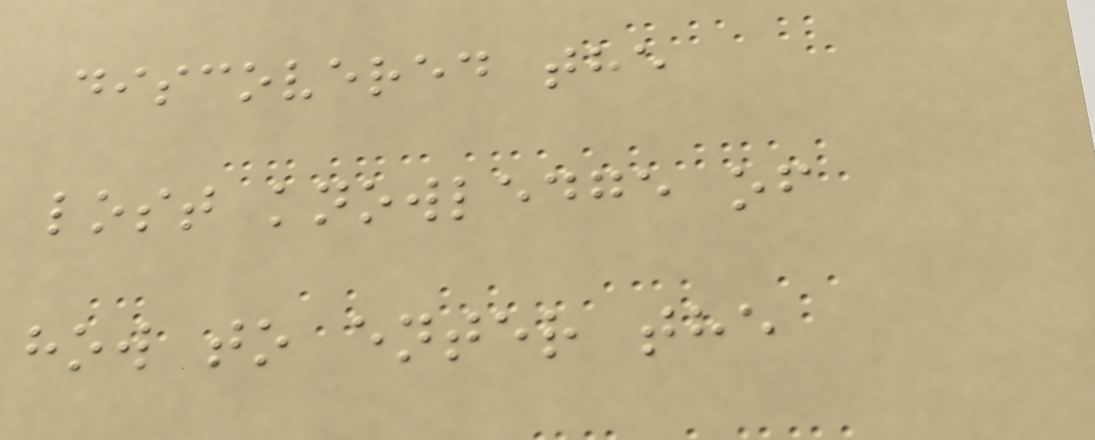discovered the
lost knowledge of
how to enter the
